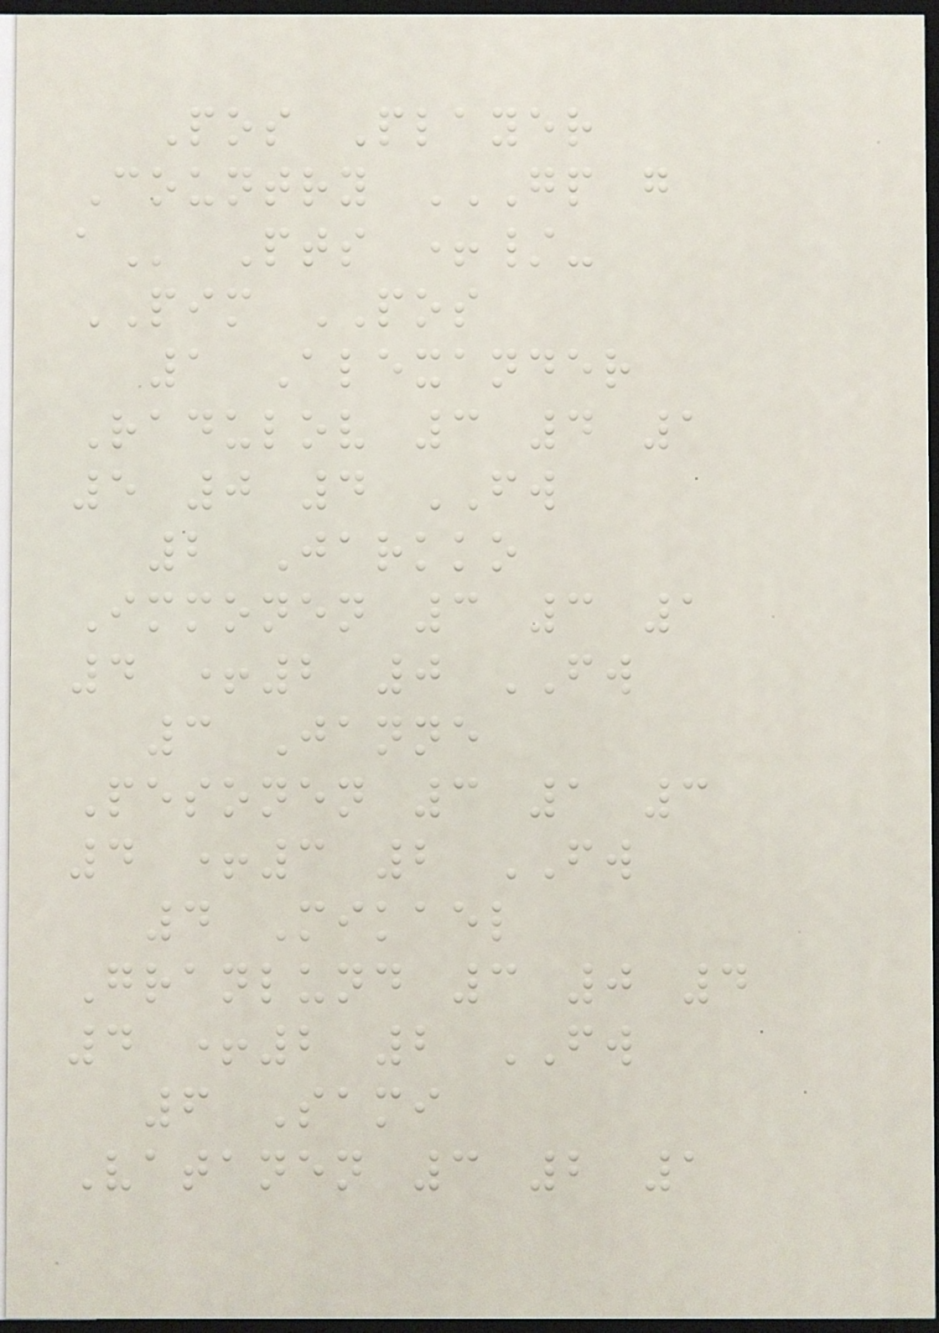Pos Player
Country GP G
A Pts +/-
PIM POS
1 Alexander
Radulov 3 4 1
5 0 4 FW
2 Jarkko
Immonen 3 3 1
4 +2 0 FW
3 Janne
Pesonen 3 1 3
4 +3 2 FW
4 Mikael
Granlund 3 0 4
4 +2 2 FW
6 Sami
Vatanen 3 2 1
